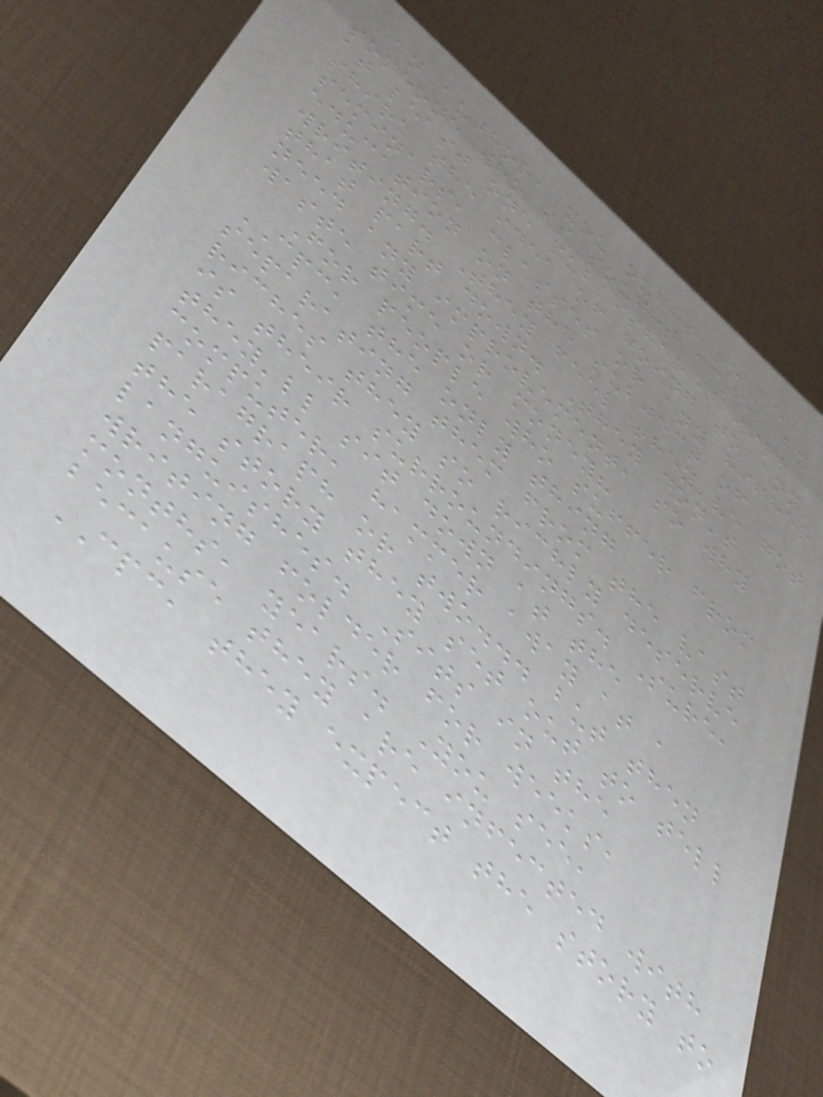an author, you ought to be
someone who is sought after by
at least one publisher) will
shirk the idea of going to any
seminars, classes or any higher
education on the subject of
writing. They feel they've got
that part down. They don't
need any improvement, so why
waste time or money?
For people who suffer from
CPC, the only thing
separating them from the vast
riches they so richly deserve
is their surroundings. Sure,
they'll sit down at the
computer, hammer away at a
paragraph or two... but then
the story they set out to tell
languishes. Sits in the
writing folder for weeks,
months, years. You see,
because they are infected with
CPC, they expect the story to
